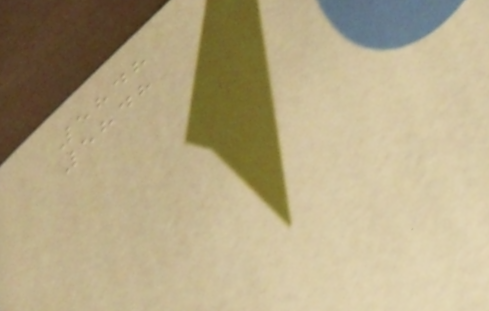5848
5848
